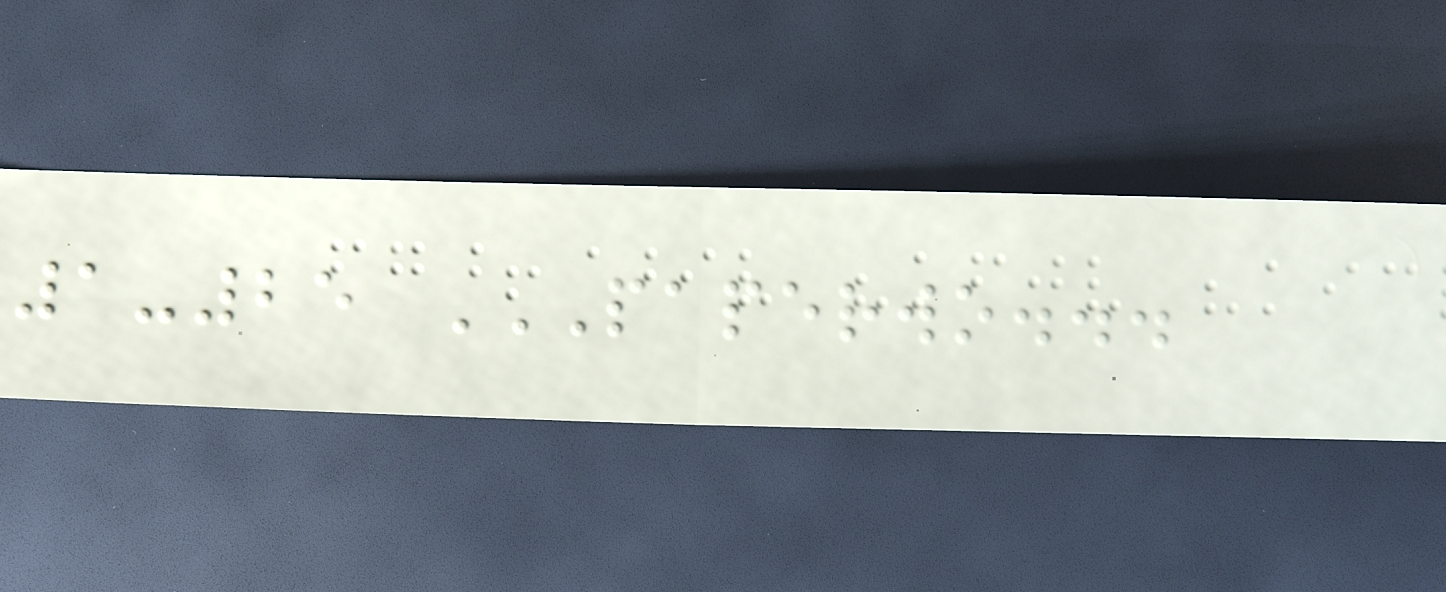1-25 PAPERWO...
